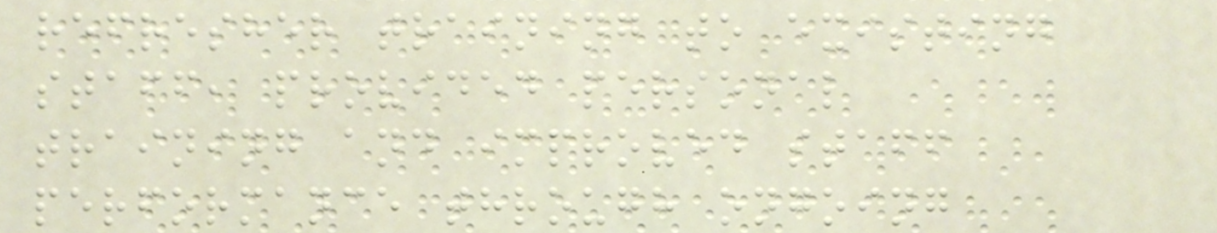refresher training to existing
staff, provided personal
training and improved staff
performance through ongoing
